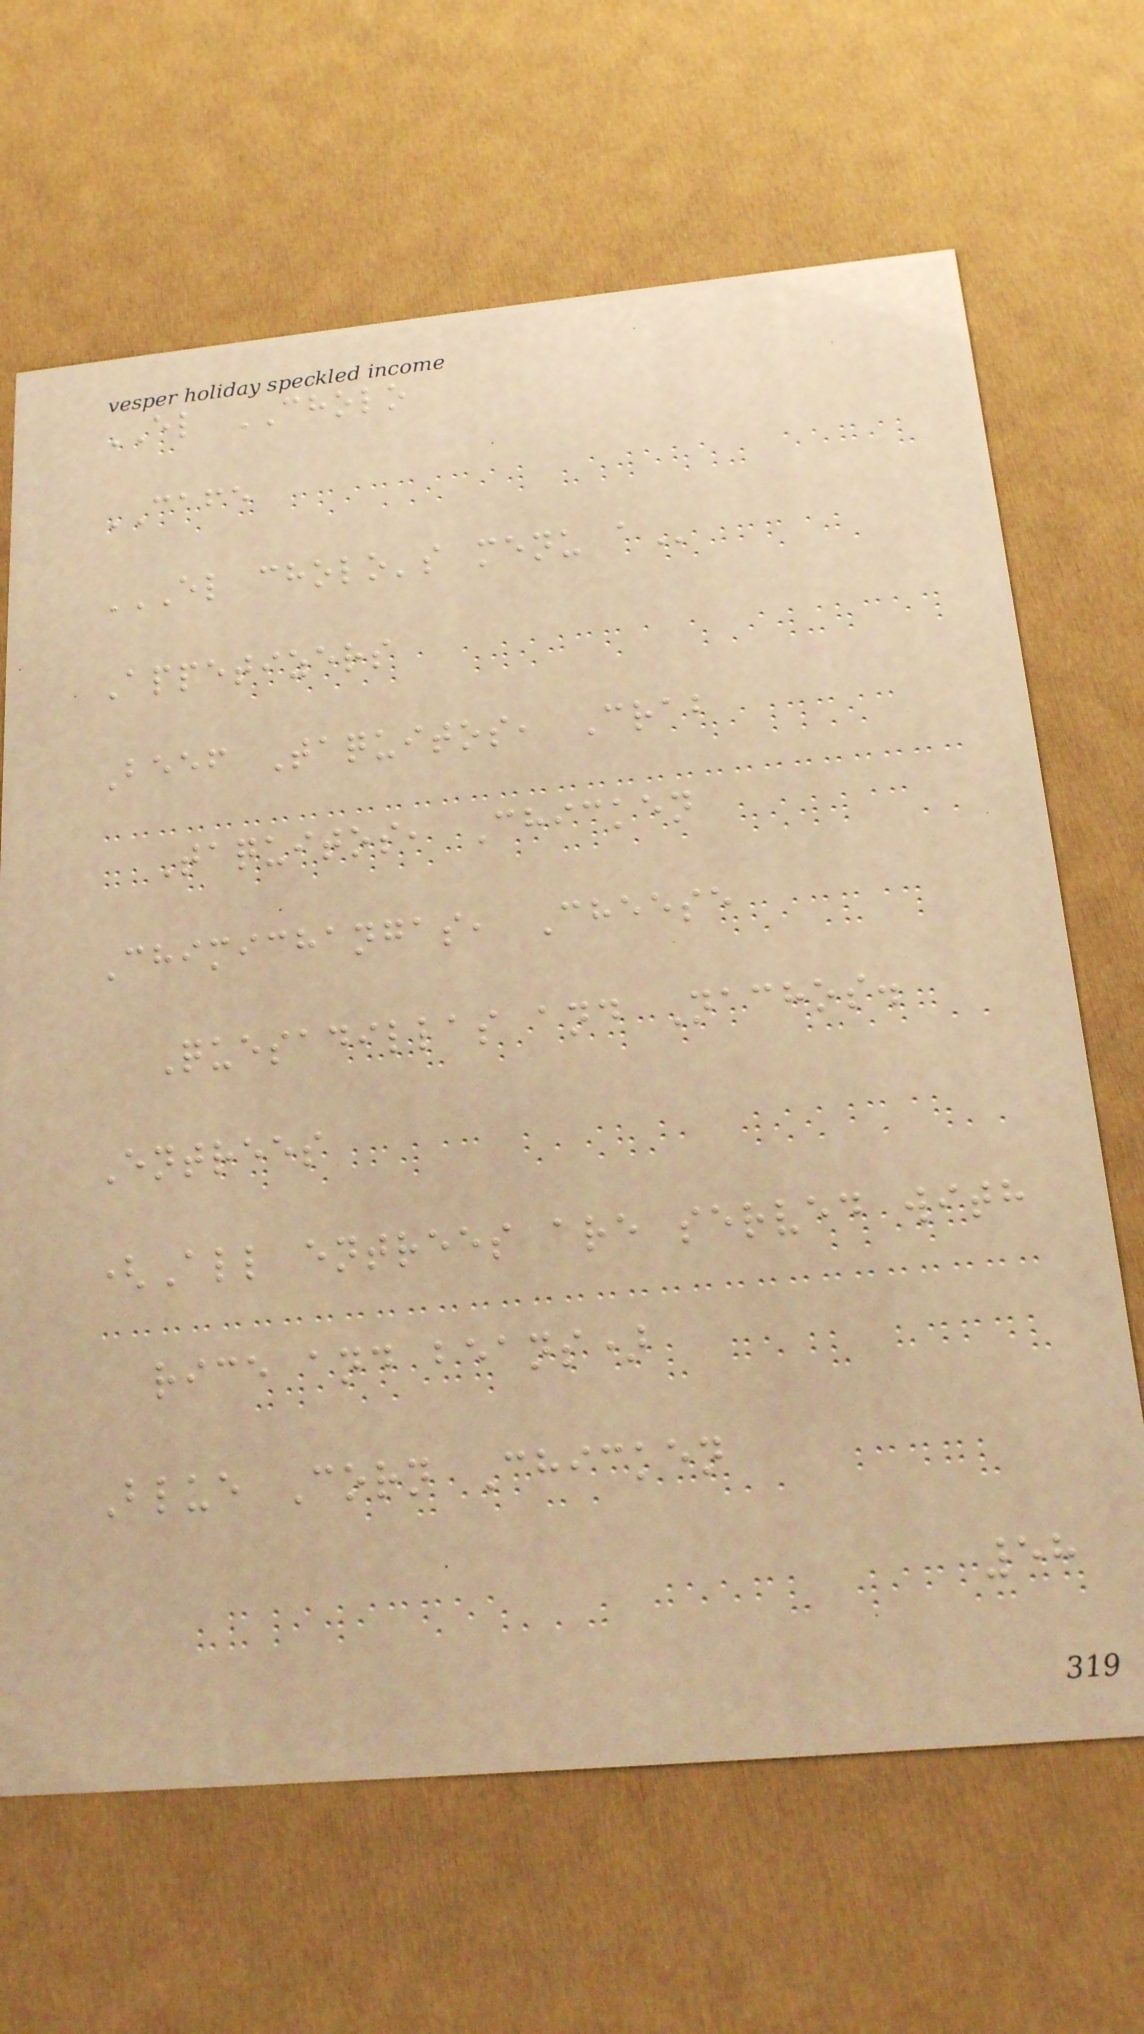EL CHOLO
CAFE
EL CHOLO'S MENU A
Appetizers
Beef Taquitos, Crab
Taquitos, Chicken
Chimichangas, Cheese
Quesadillas and Nachos.
Entrees
(All entrees are served with
rice and beans)
Blue Corn Chicken
58
